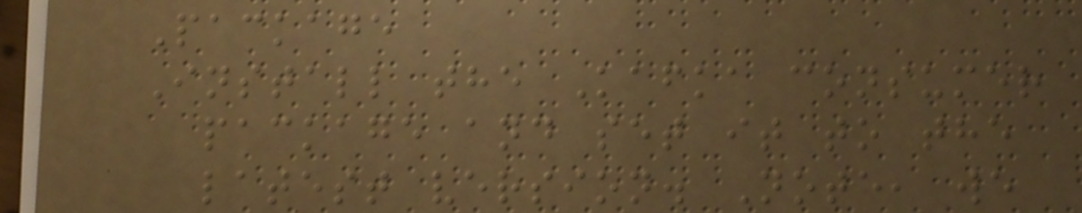Package
Install the Kafka consumer
package and set it to the
latest version. Note, we
